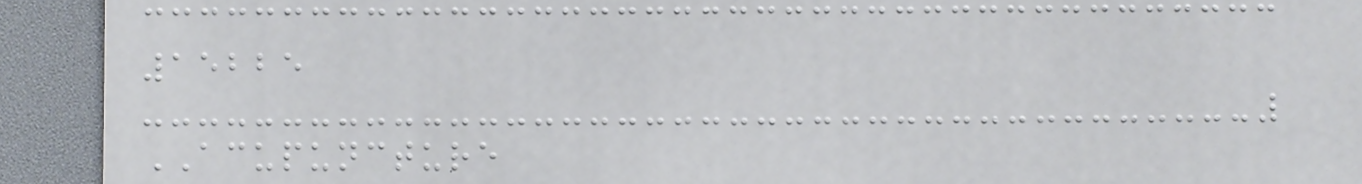15225
ACUPUNCTURE
